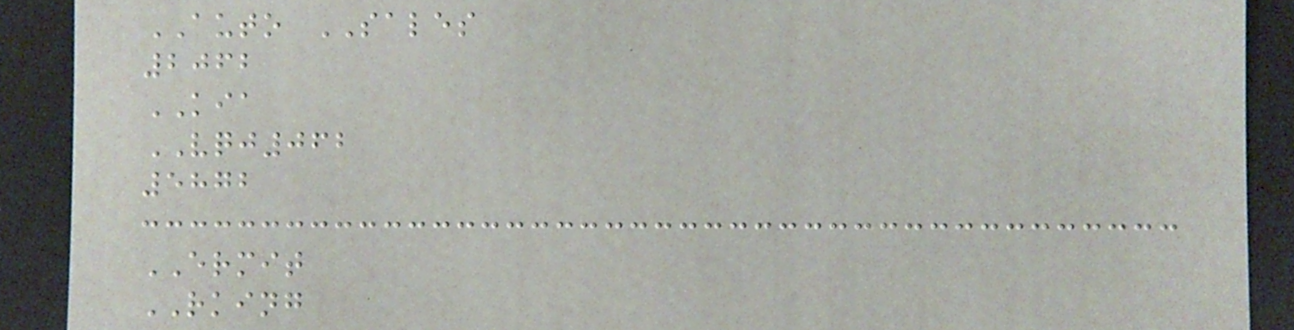AUTO SALES
2062
KIA
VQJ062
5872
ERMIT
RKING
